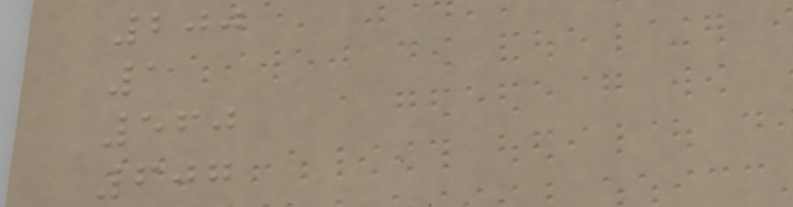200
1
560
607
